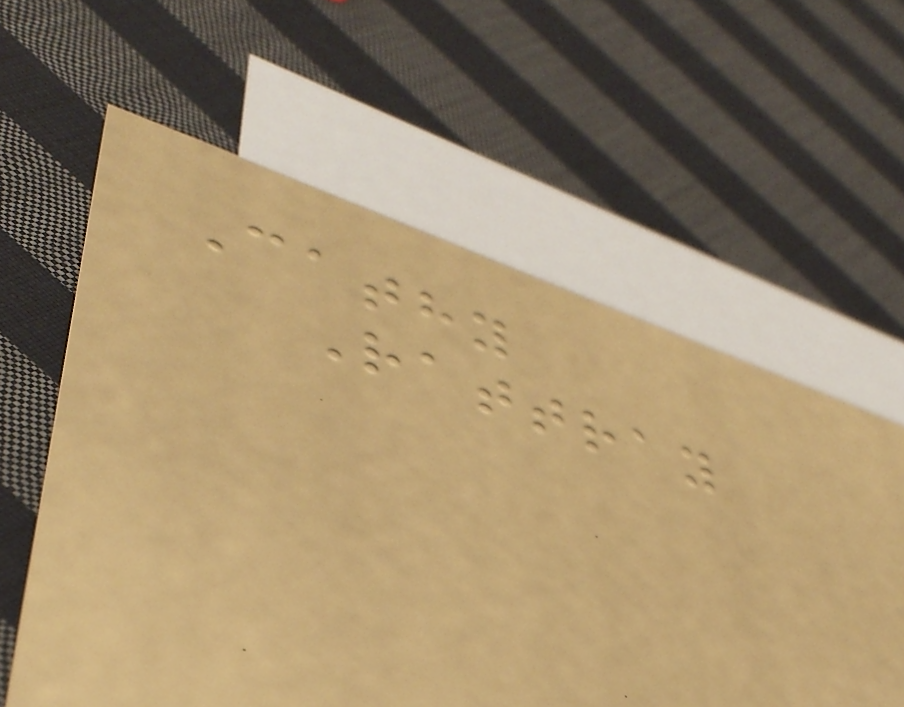Cathy
Rattray
